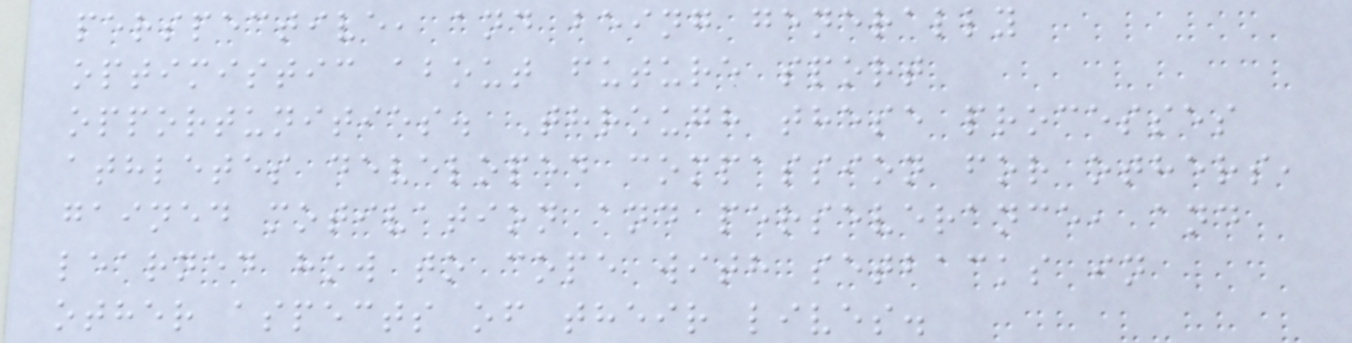perspective, and being generally
optimistic about future sport
opportunities. Through these processes
athletes developed compassion for others,
gained motivation and perseverance, and
learned how to cope with setbacks in
other aspects of their lives.
